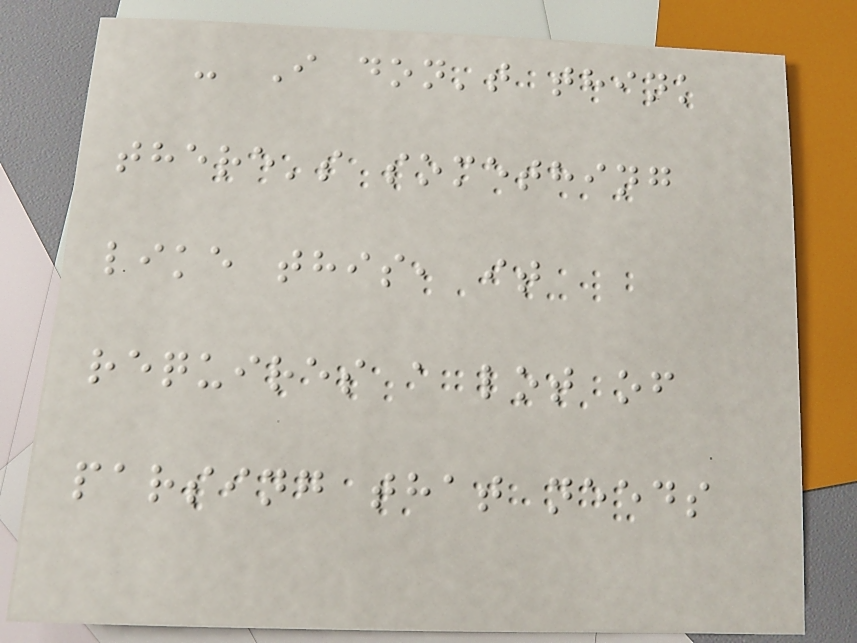- I don't think
there's something
like this, it
requires a lot of
parsing that needs
